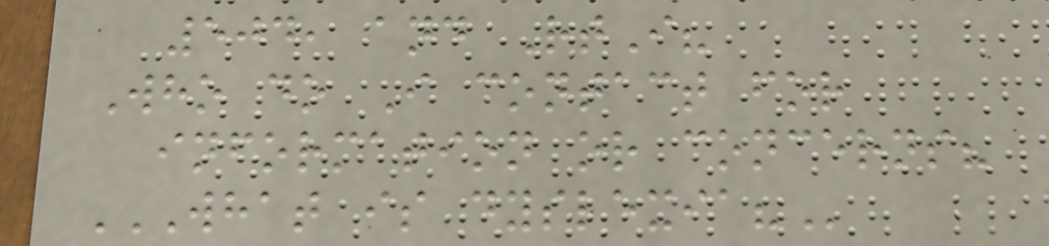504, and RtI?
Who do I contact for
information or concerns?
WHAT IS DYSLEXIA?
